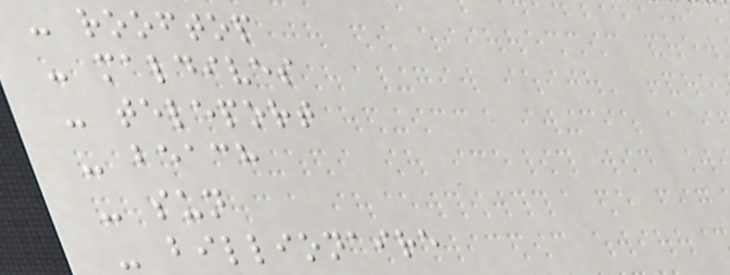- rooftop
- maldives
- teleport
- beach
- sun
- billionaire
